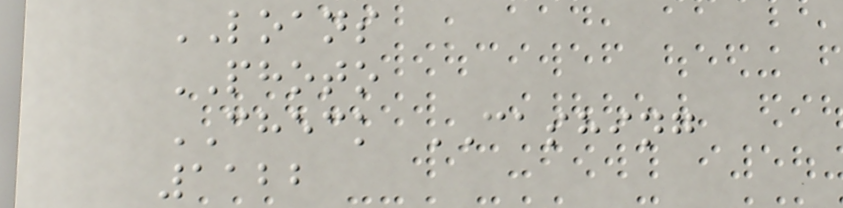LOANS
PHOTO
CHECK CASHING
1122
